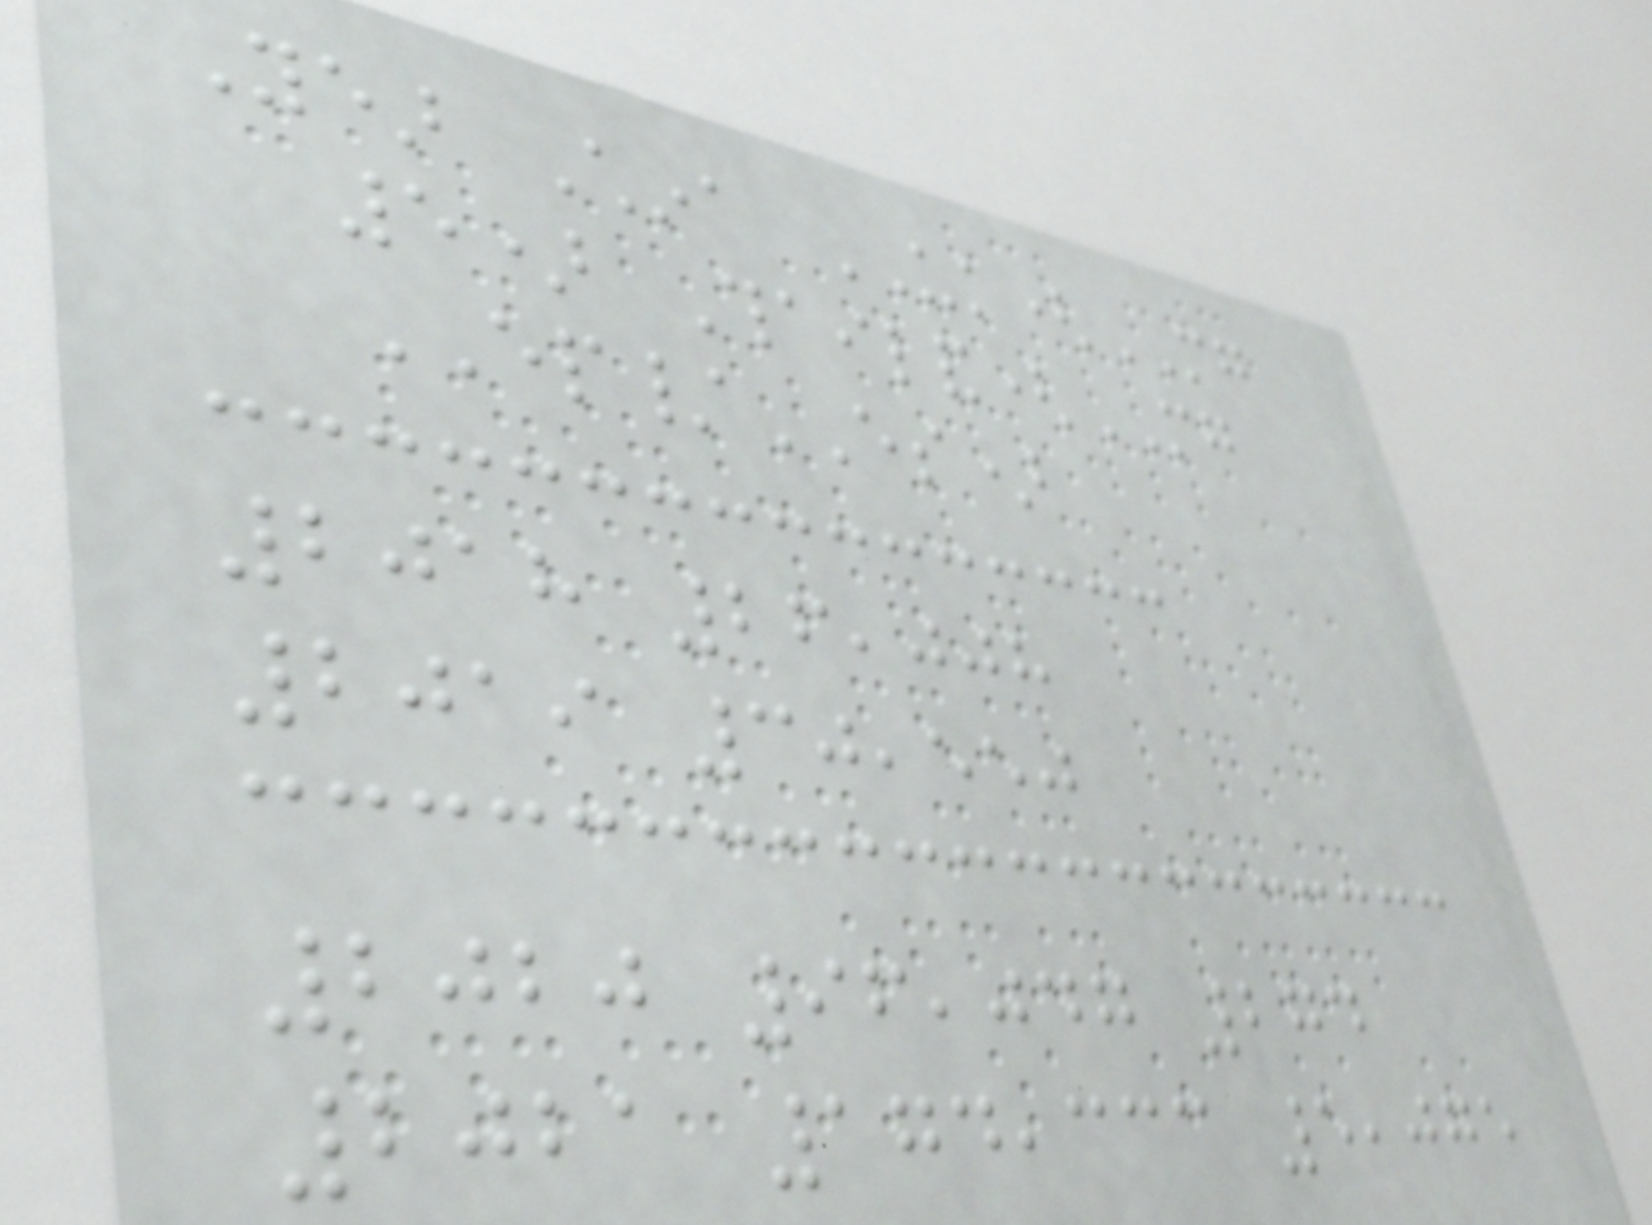Year China UK(MG
5) Thailand(MG
EP/ES)
2018 26,008
2019 30,550
2020 96,047 274
2021 174,333 5,075
